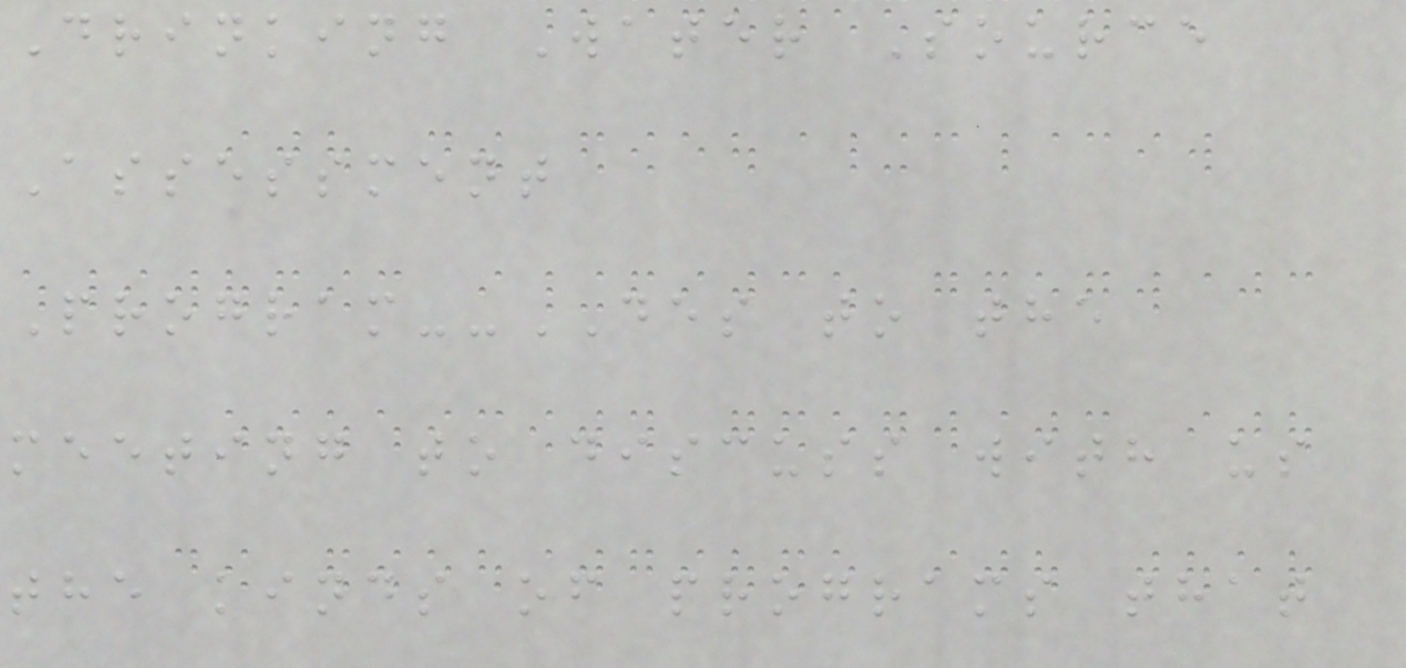Drinking Water Source
Assessment
Program--DES to the
meeting to discuss with us
the kinds of programs that
